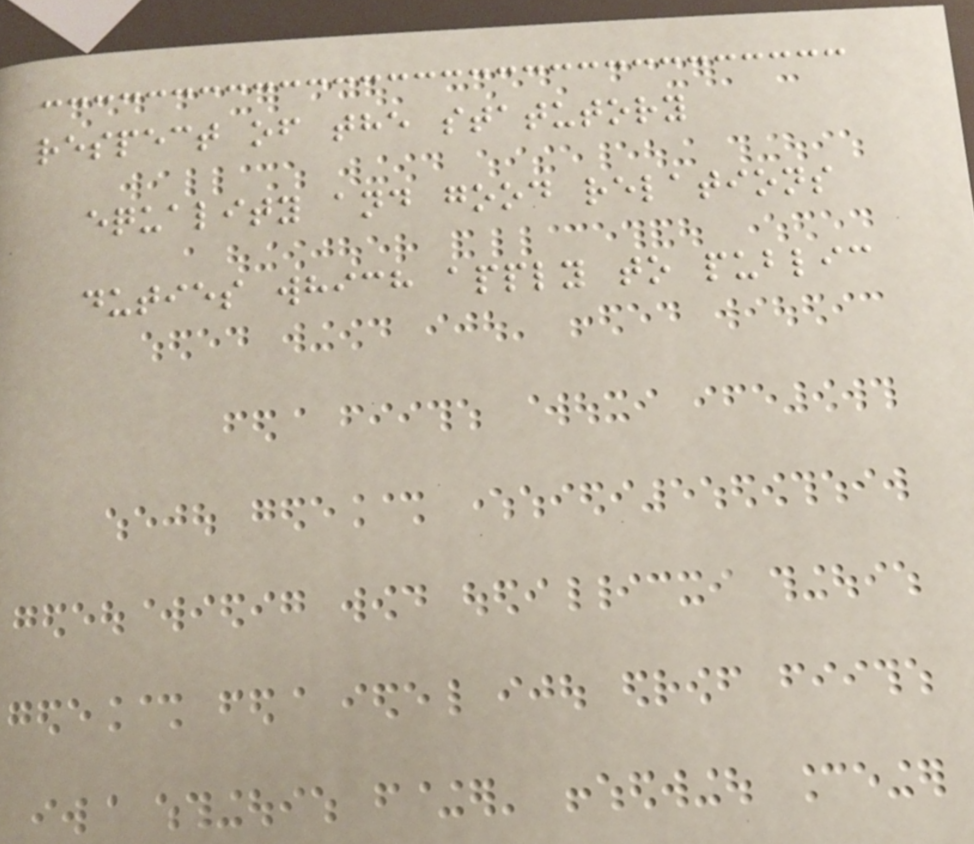respect of the statutory
equality and good relations
duties which apply to public
